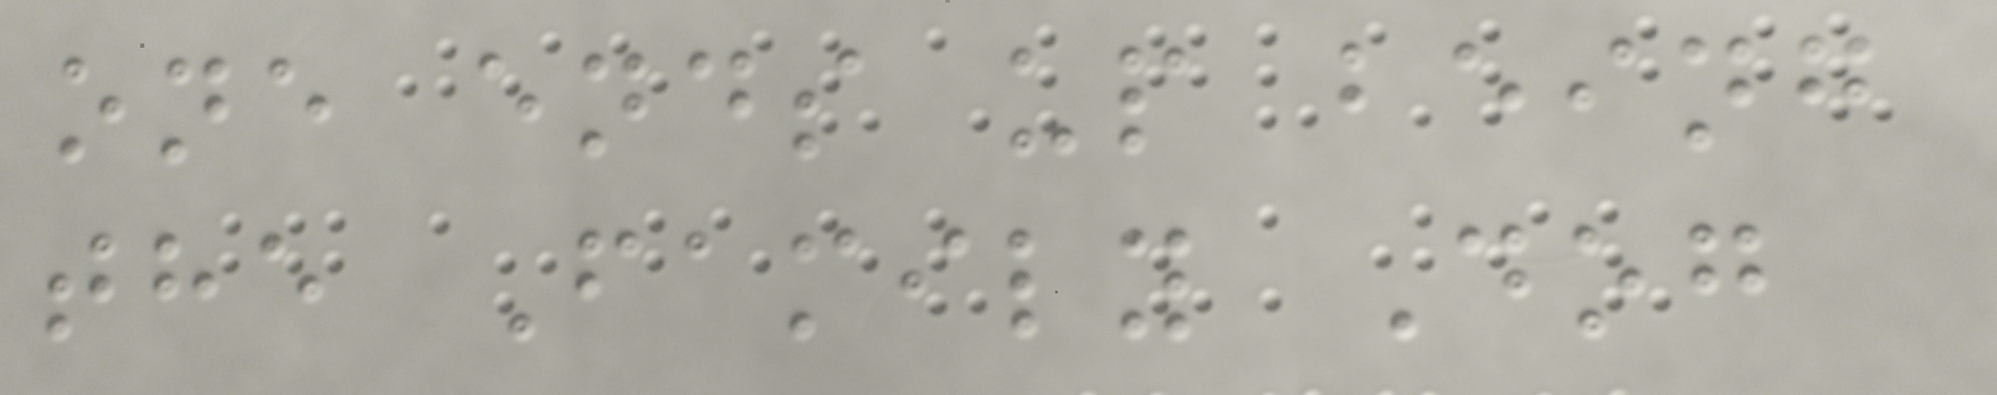one ends up being
the Family Dog
